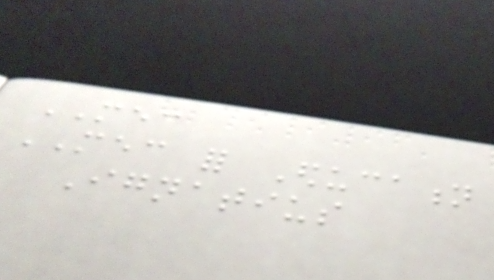MEC
MEC for Education
Ignatius
